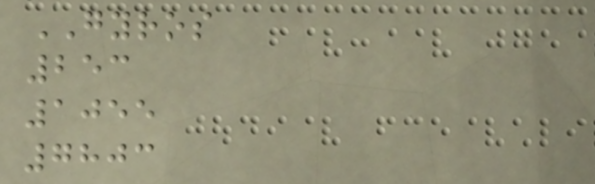GYROS
253
1055
7803
